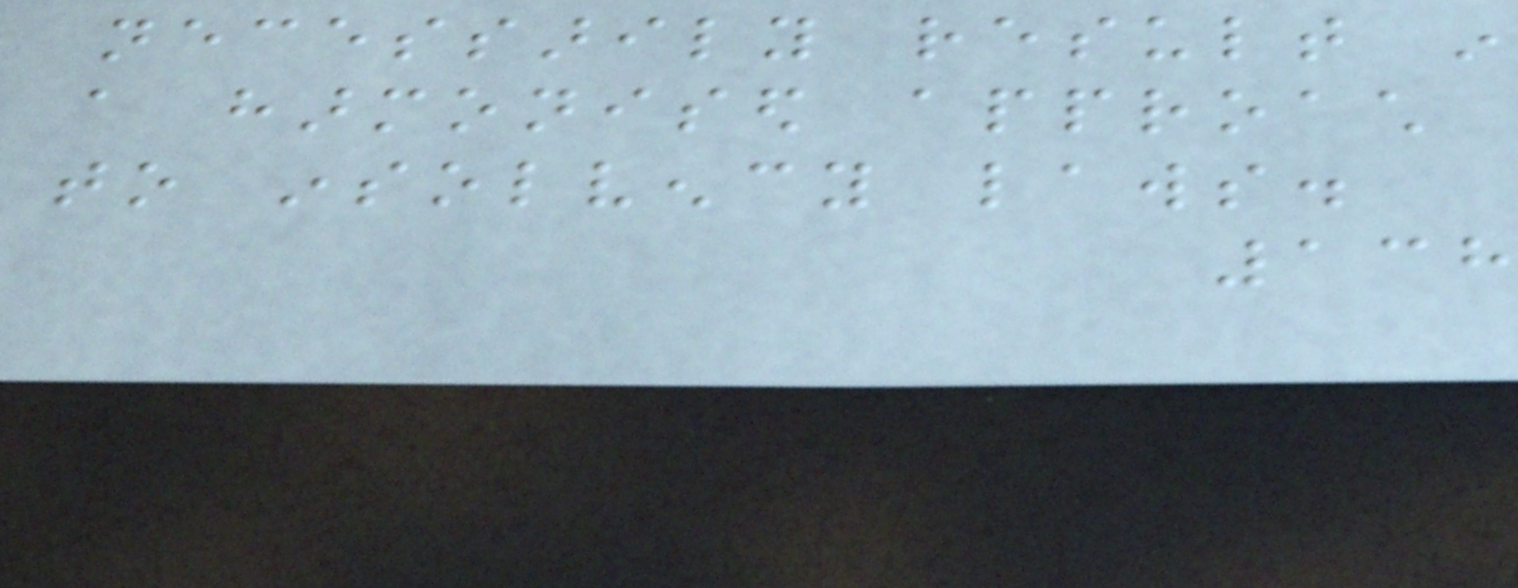necessarily result in
a harmonised approach
to insolvency laws.
138
